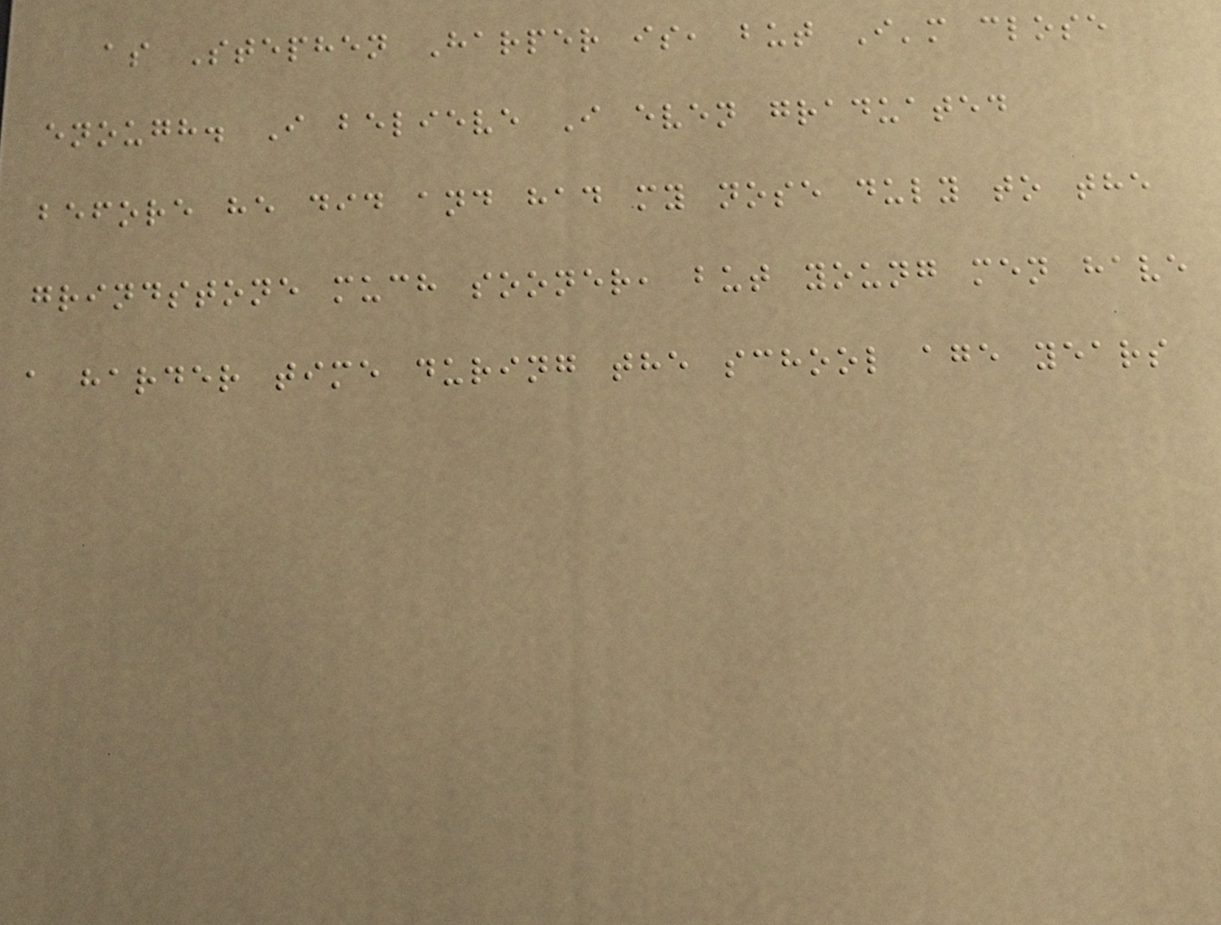as Stephen Harper is, but I'm close
enough. I believe I even graduated
before he did and had my nose duly to the
grindstone much sooner, but young men have
a harder time during the school age years
